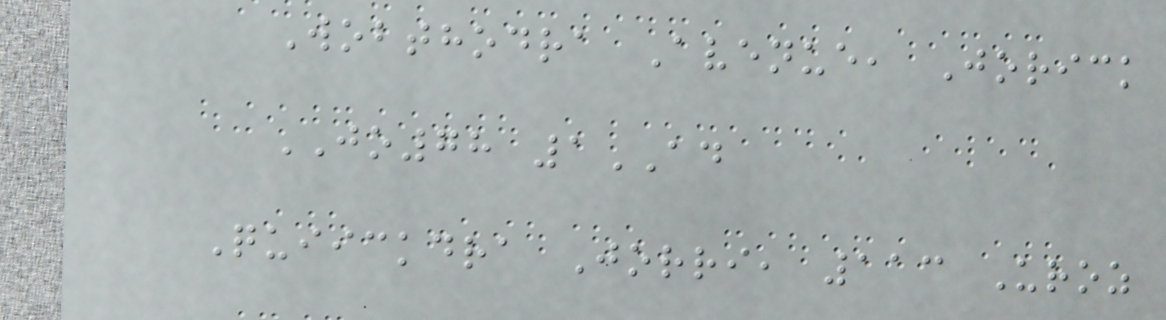Wobthodra Avenue, Jorick
JO78 1AD
Quiickdra Jorri, 113 Uroz
